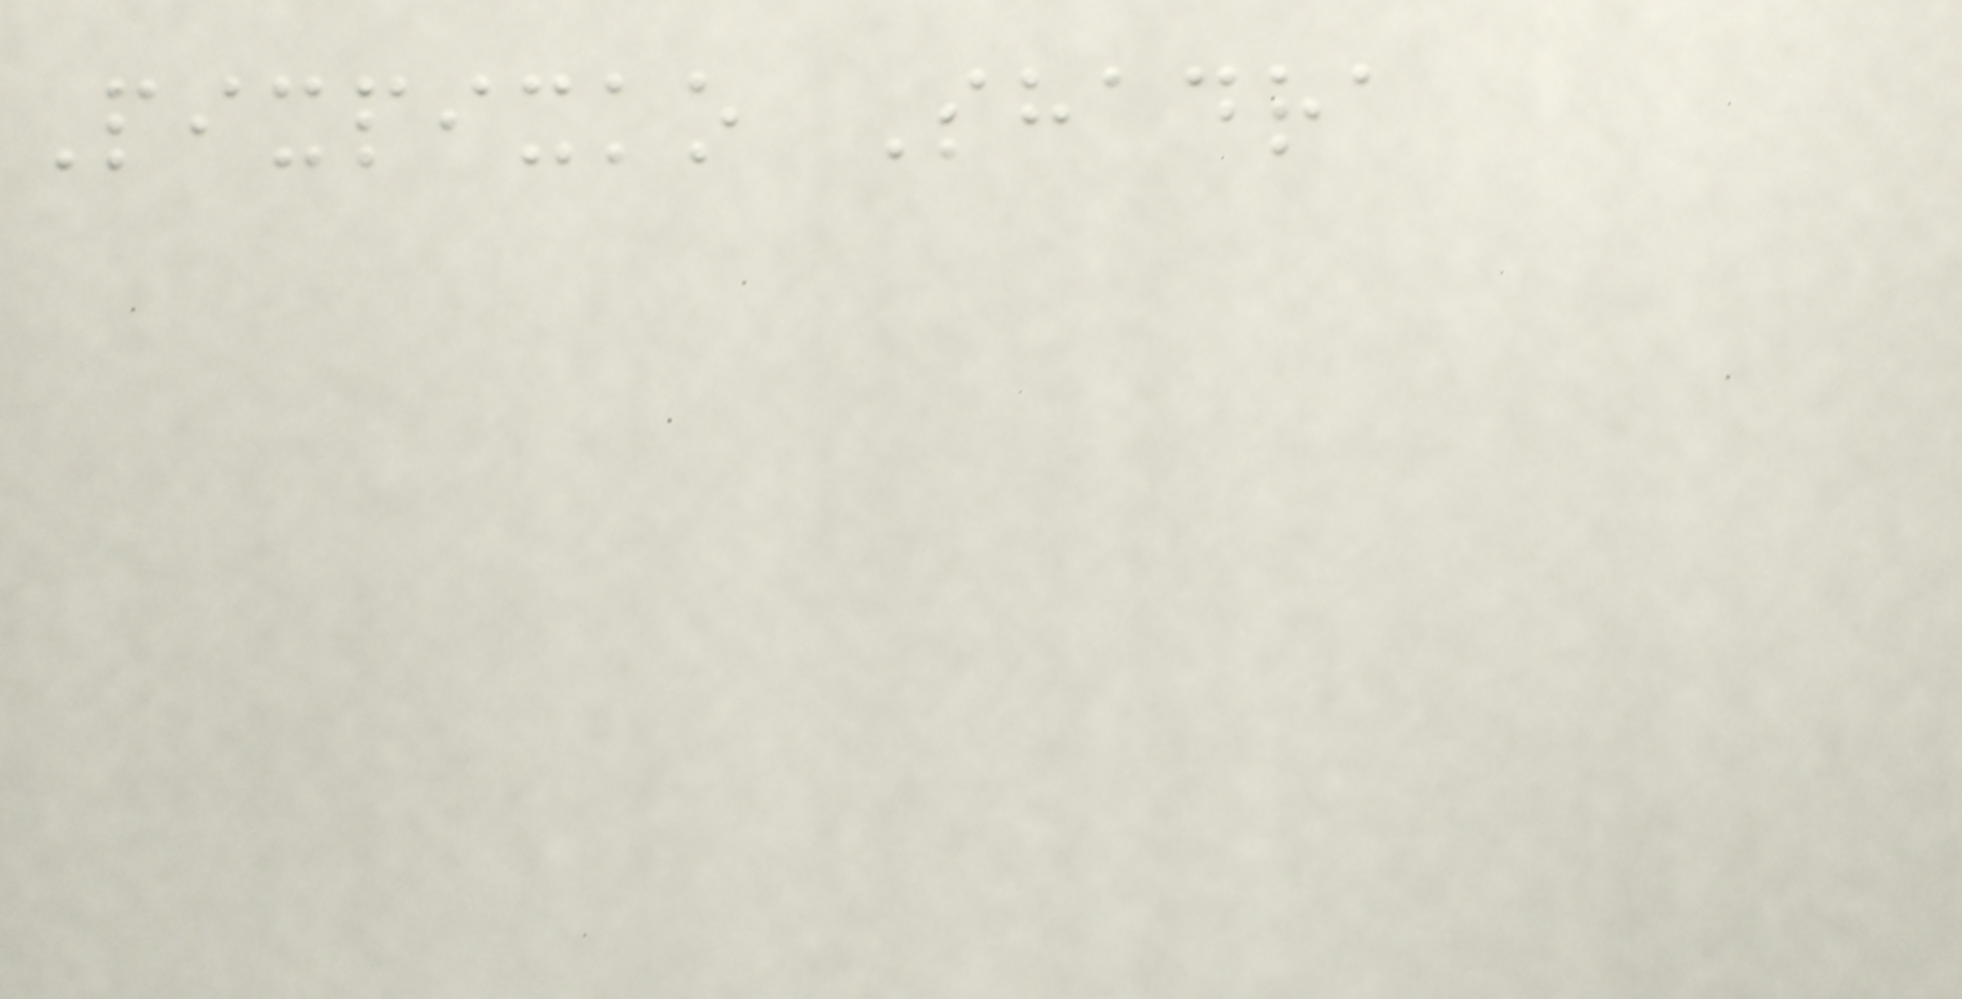Pixpixko Shadra
